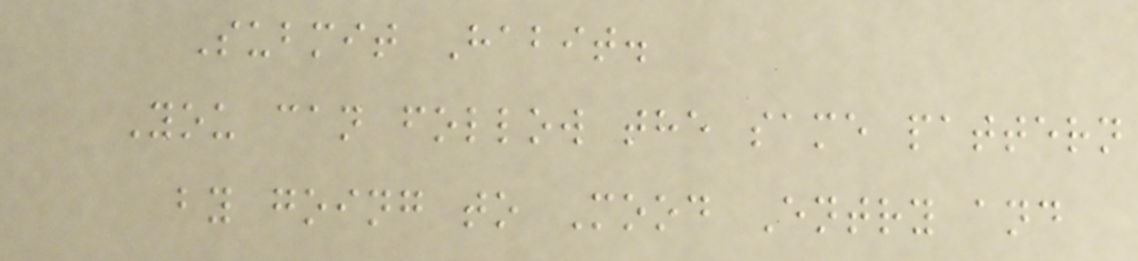Submit Habit.
You can follow the same pattern
by going to Mood Entry and
